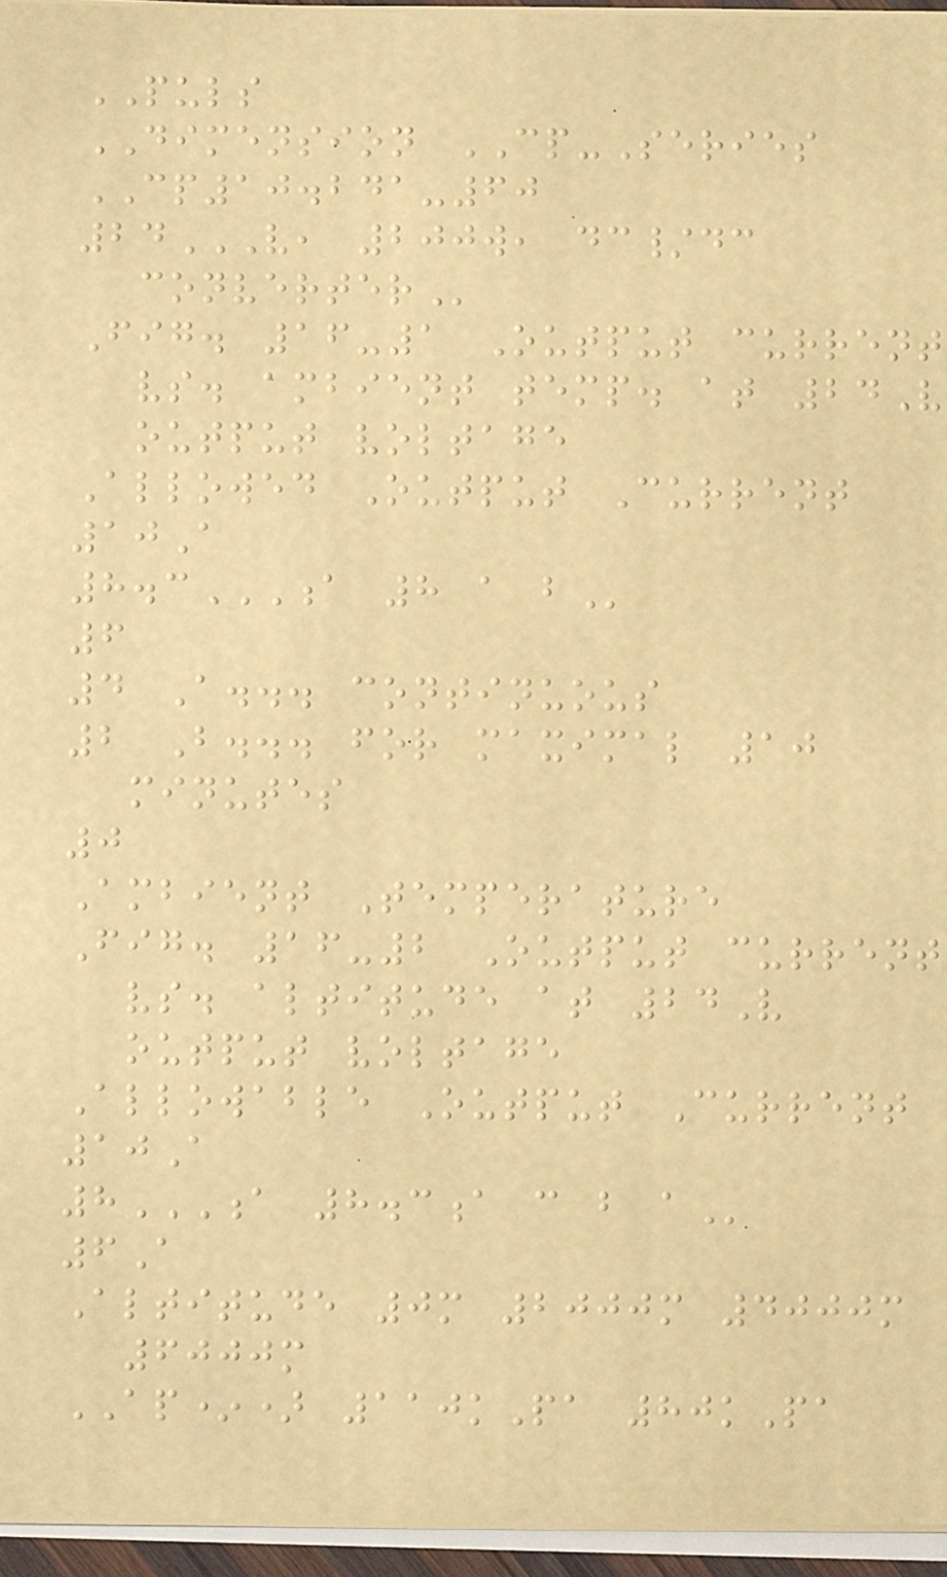PULS
DIMENSION CP-Series
CP10.241-60
24V, 200W, DC/DC
CONVERTER
Fig. 16-1 Output current
vs. ambient temp. at 24V
output voltage
Allowed Output Current
10A
8.3A 8 A B
6
4 A... continuous
2 B... for maximal 10
minutes
0
Ambient Temperature
Fig. 16-2 Output current
vs. altitude at 24V
output voltage
Allowable Output Current
10A
8A 8.3A C B A
6A
Altitude 0m 2000m 4000m
6000m
AP*) 110kPa 80kPa
